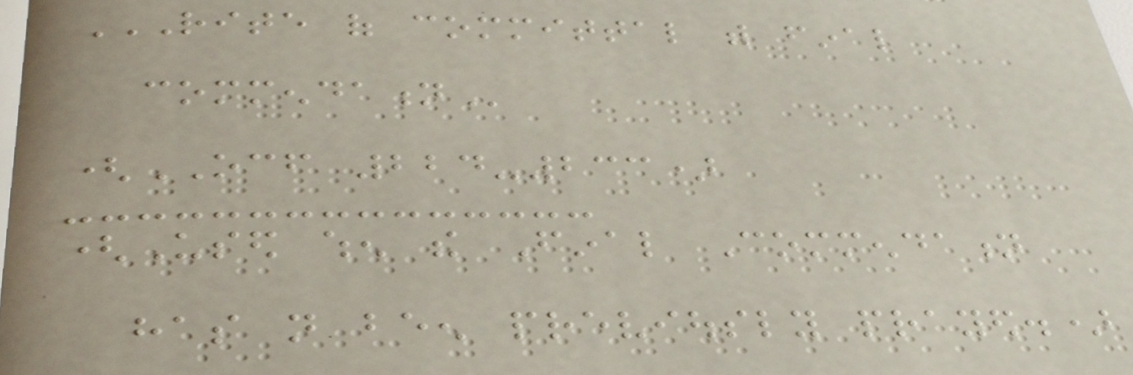RITE OF COMMITTAL WITH FINAL
COMMENDATION
(OCF 224-233)
(Used when the Final Commendation
has not been previously prayed.)
